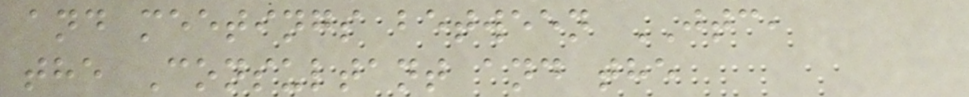and meetings between JTC,
the Consultant and the
